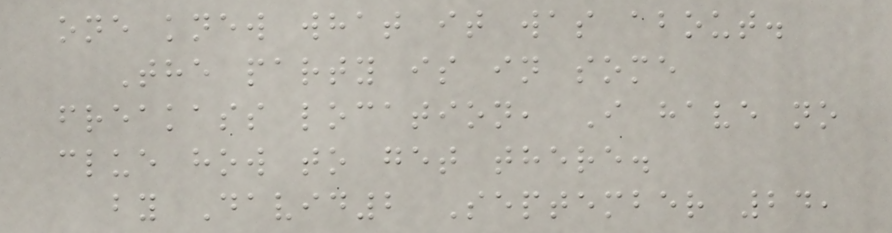one knew what it was about.
The party is in some
freakass location, I have no
clue how to get there.
by David2 September 24,
